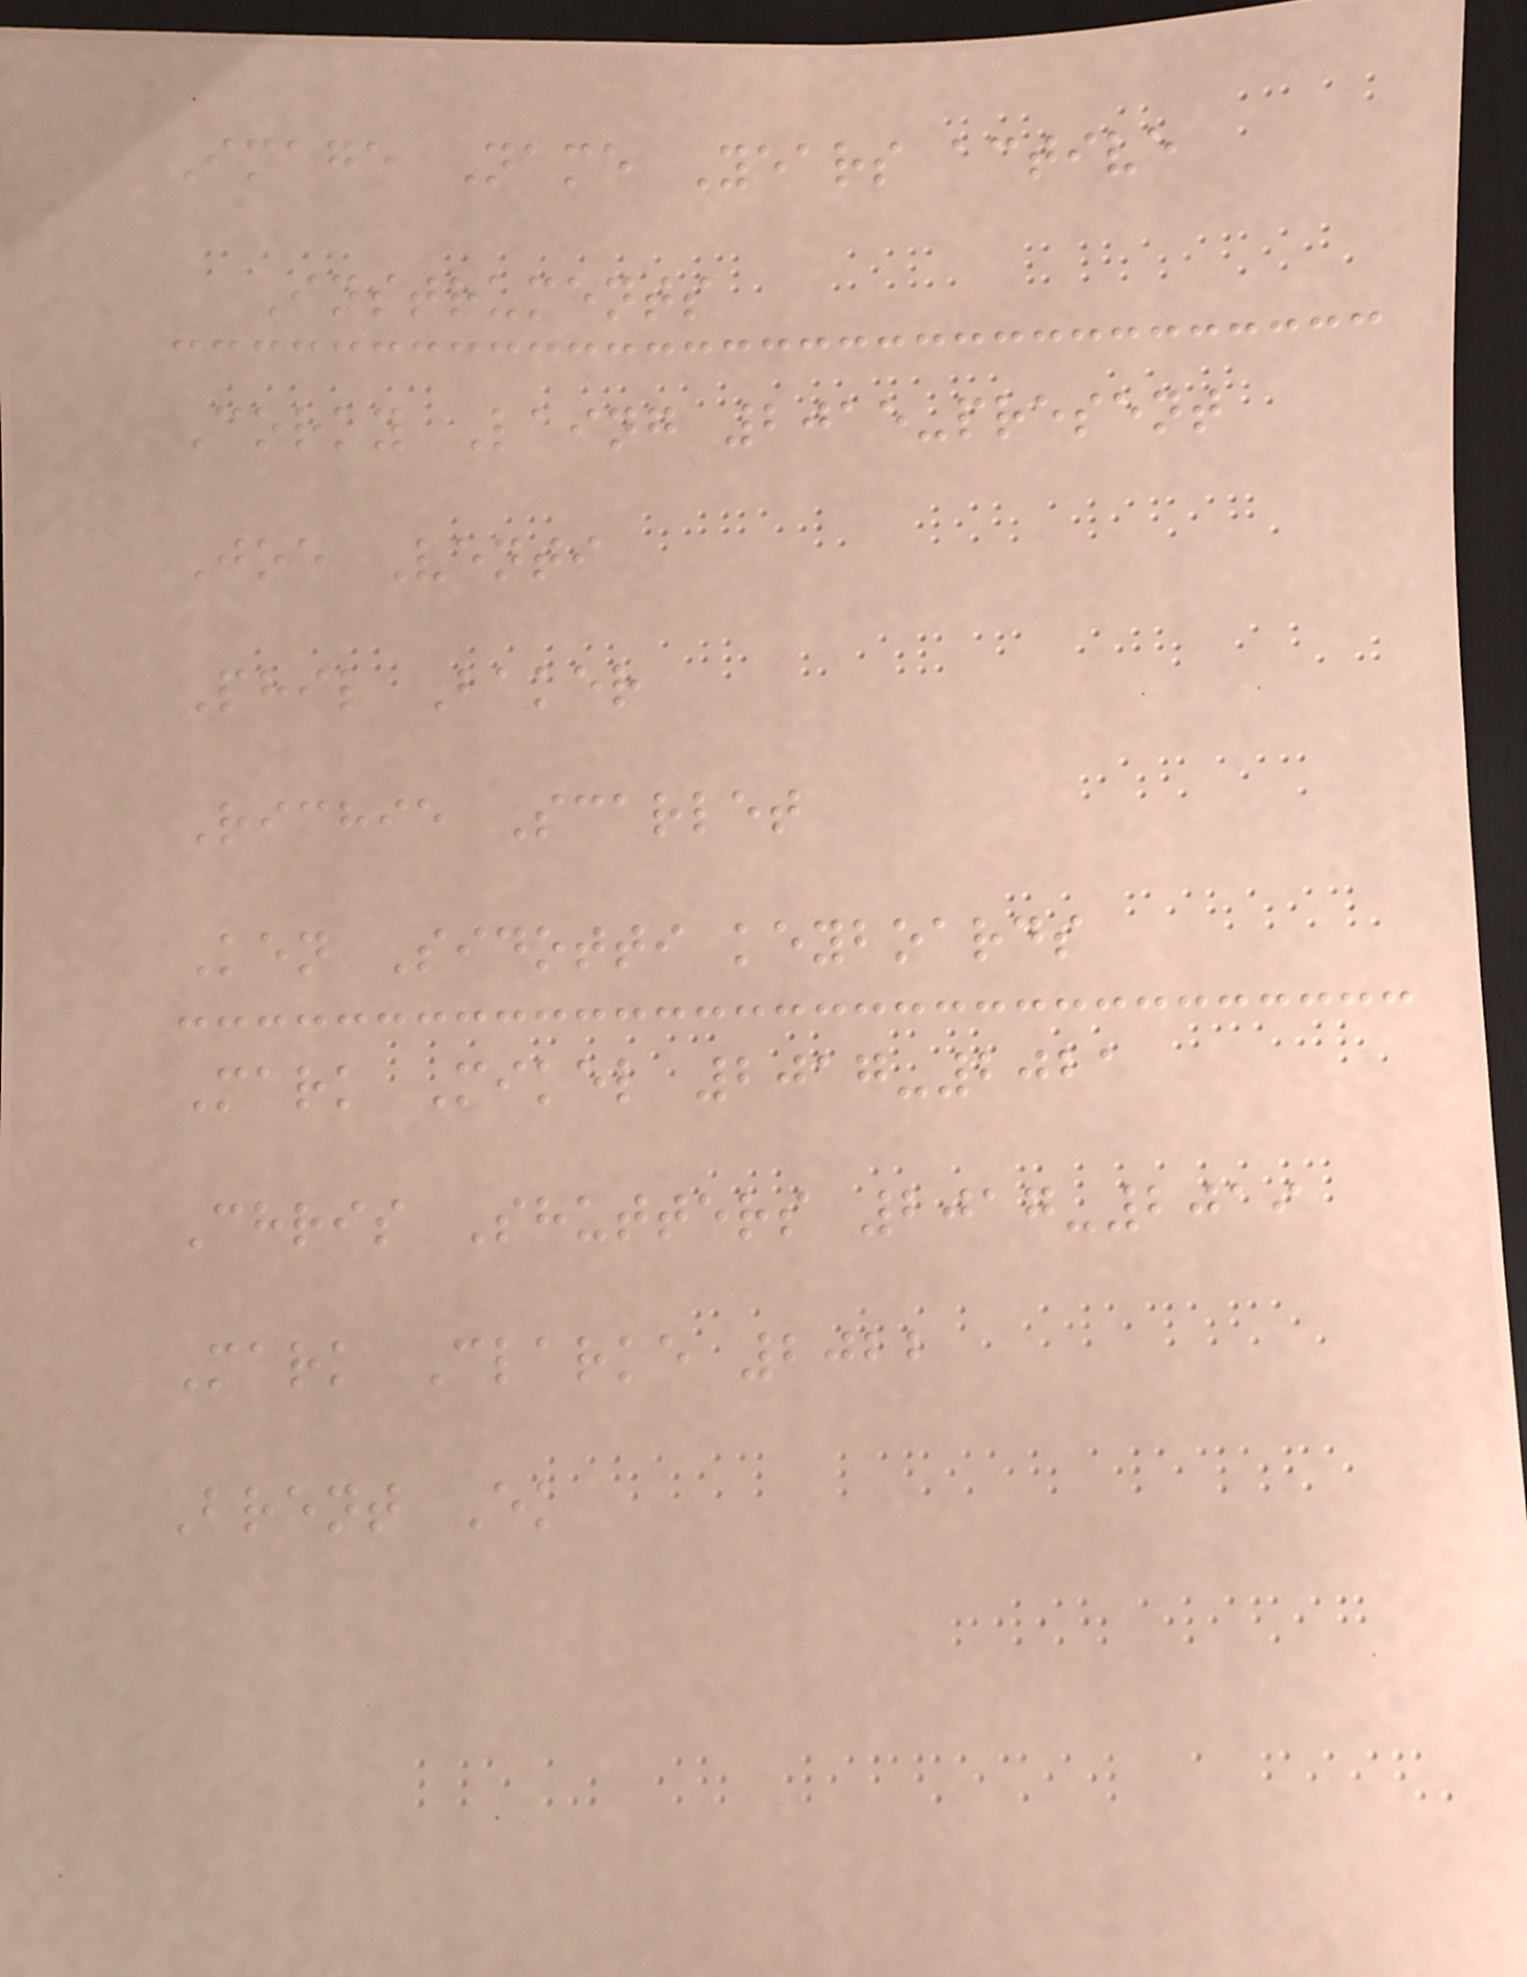Image Name Years active
Instruments
Corky Laing 2015-present
Joe Venti
Phil Baker
Richie Scarlet
Ken Sidotti keyboards
Mark Mikel 2017-2021
Chris Shutters 2017-2019
Mark Clarke 2022
Brent Ek
